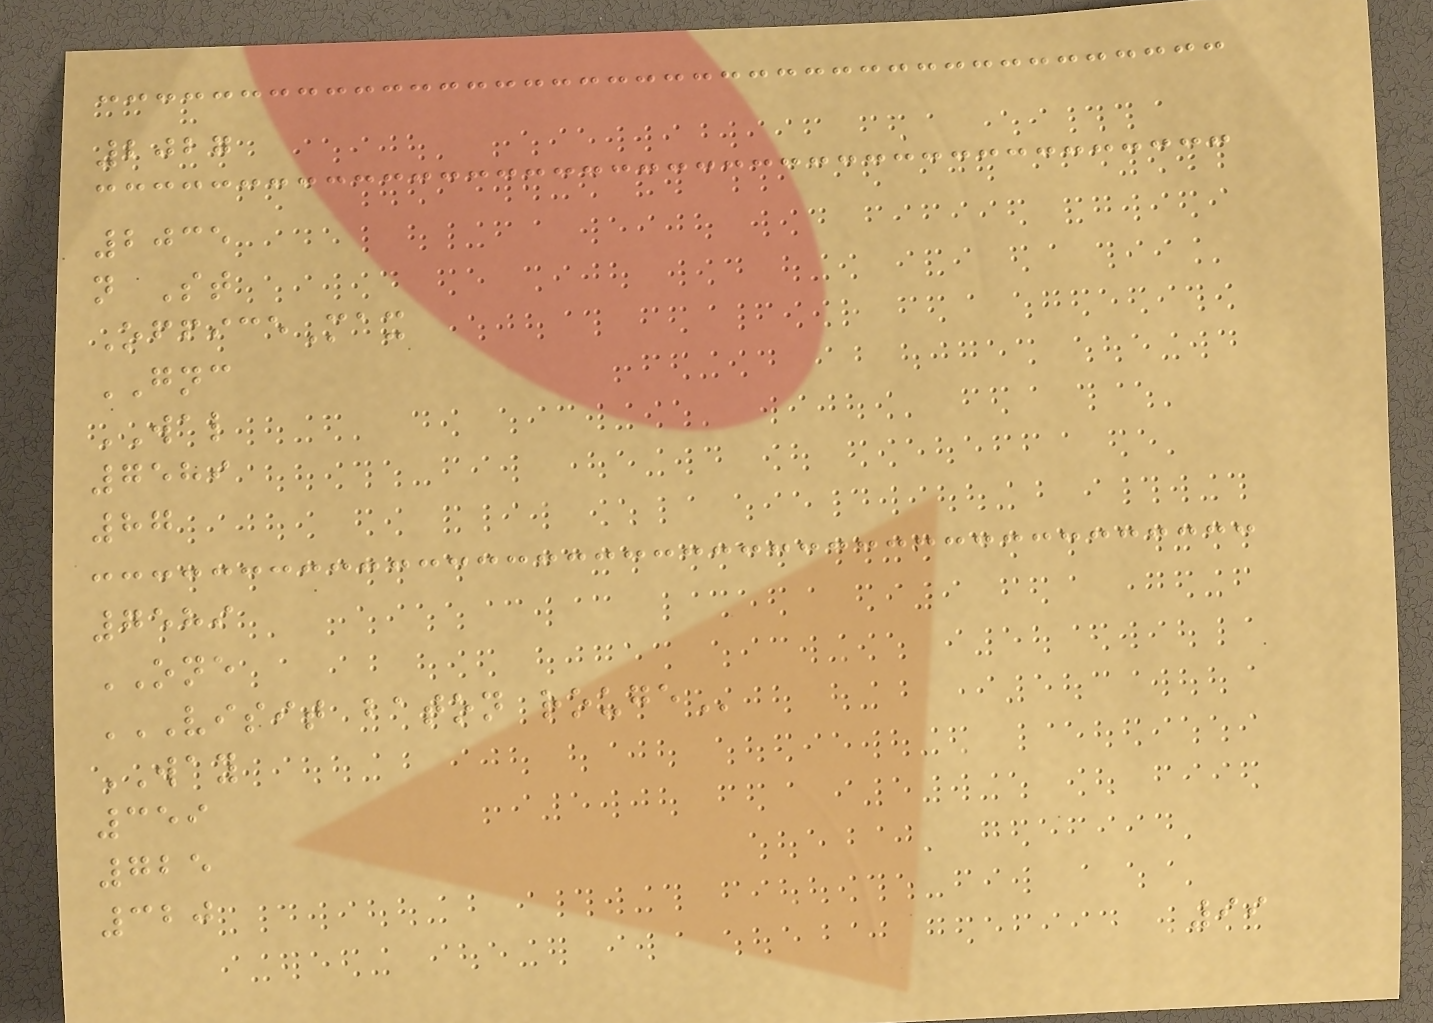2027
2035
n St
OfficeMax
GNC
WAL
7589
87
7589
ONE
VISIT BATON ROUGE
WAY
359
725
320
99
